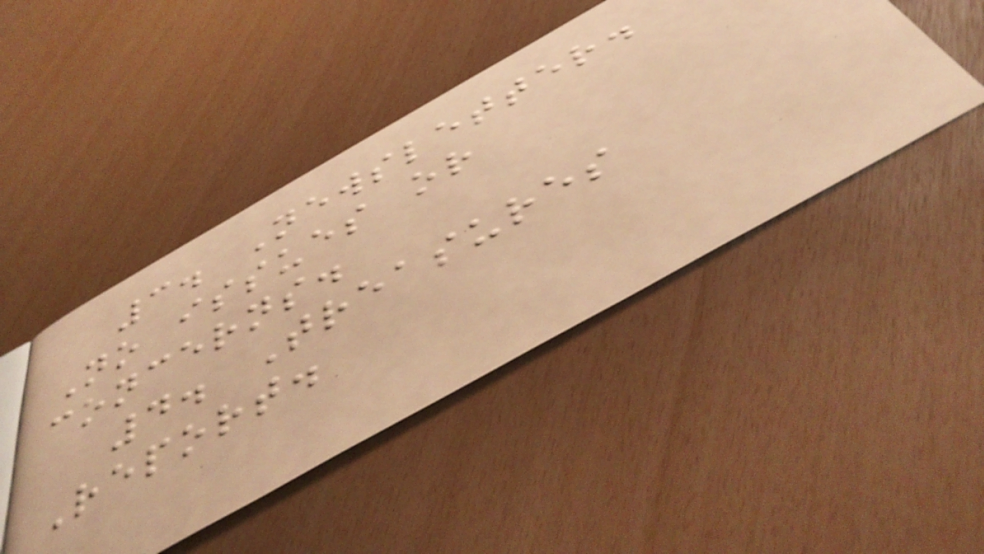3. Newsletter.
No issues or
concerns.
4. Treasures
Report.
